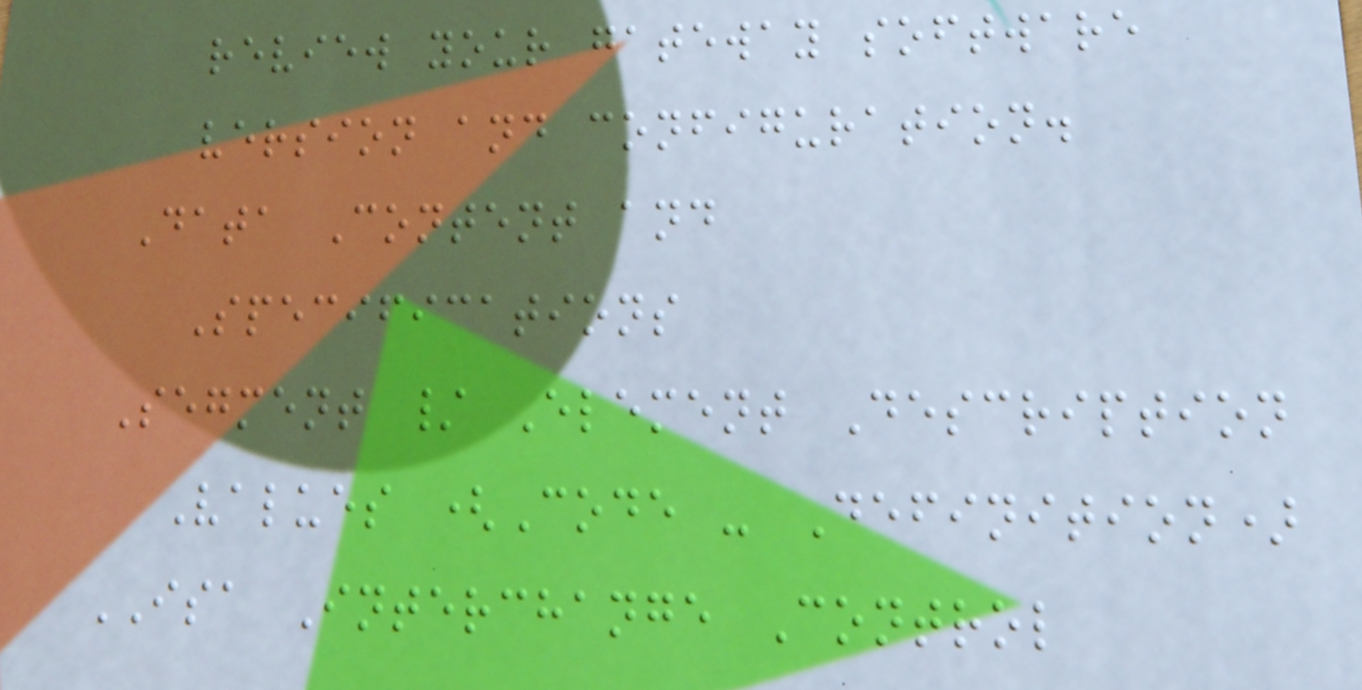review your gateway software
version and configuration.
Data Content and
Specifications
Segment / Element Description
Values (Code - Definition)
ISA Interchange Control
